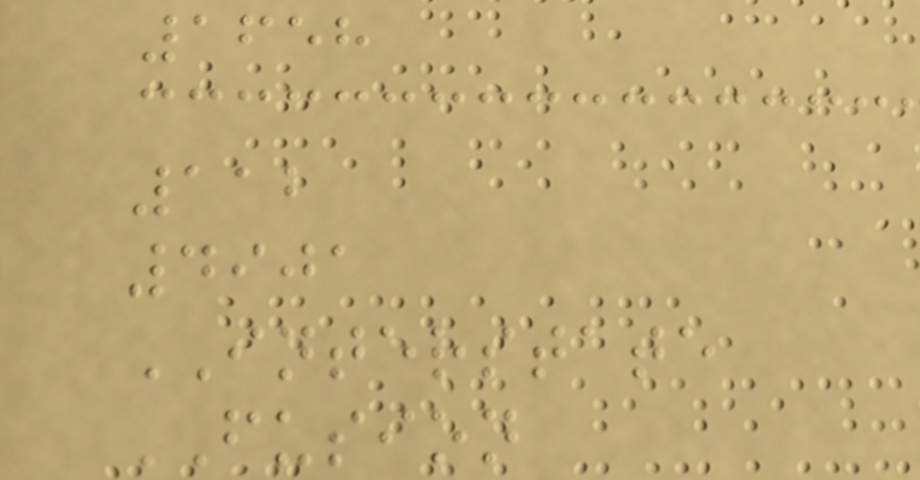1658
112
4901
INTERSTATE
FUSION
